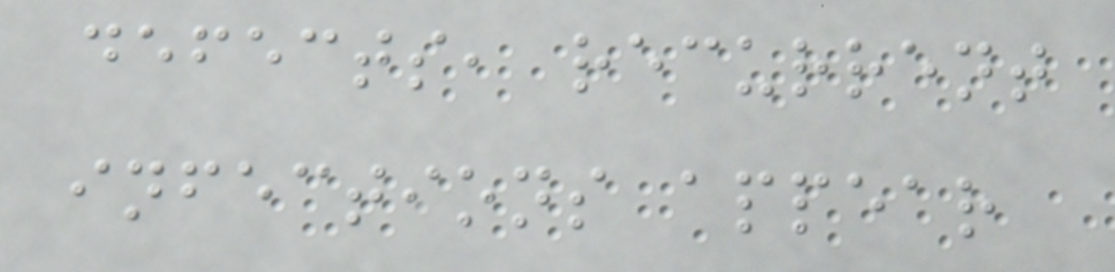defects, recurrent
infections appear
